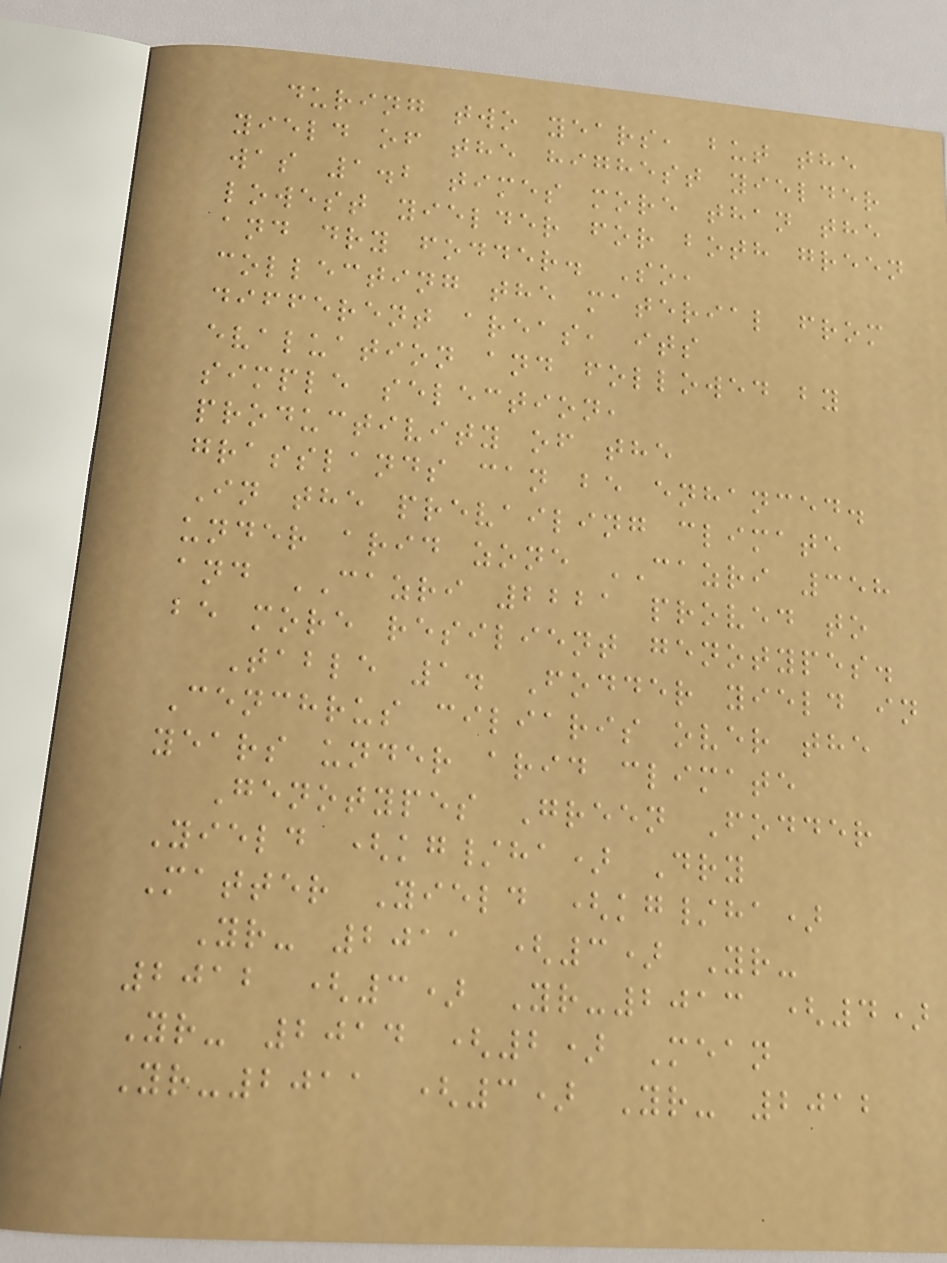during two years, but the
yield of the highest yielder
was 1.2 times more than the
lowest yielder for both green
and dry fodder. So,
collecting the material from
different areas, its
evaluation and followed by
simple selection,
productivity of the
grasslands can be enhanced.
In the prevailing climate
under arid zone CAZRI 358
and CAZRI 2221 proved to
be more resilient genotypes.
Table 1. Fodder yield in
Cenchrus ciliaris over the
years under arid climate
Genotypes Green Fodder
Yield (kg/ha) Dry
Matter Yield (kg/ha)
Yr- 2011 (3) Yr-
2012 (3) Yr-2013 (4)
Yr- 2014 (2) Mean
Yr-2011 (3) Yr- 2012
